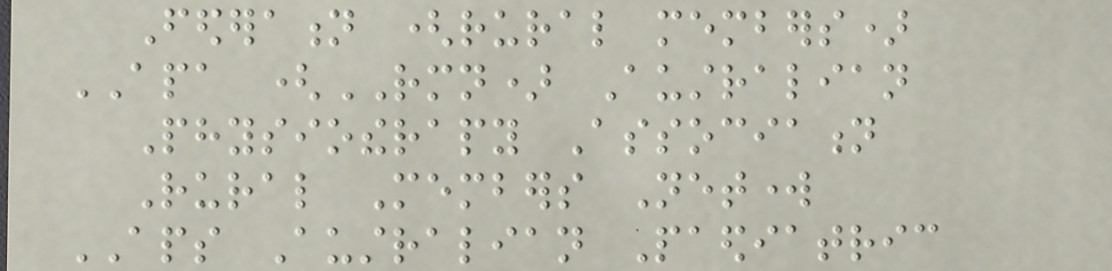Federation (rural members)
APA (RMN) Australian
Physiotherapy Association
Rural Members Network
APS Australian Paediatric
